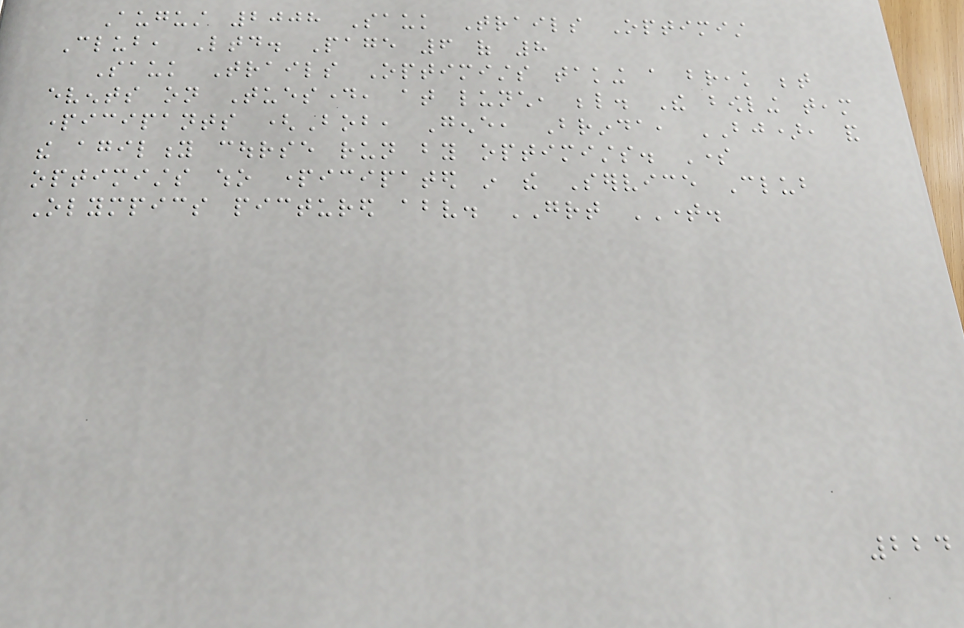August 2008 Sauk Trails Optimist
Club, Ltd. Page 6 of 8
Sauk Trails Optimists taking a break between
events on Tuesday, at lunch, below. The bowling team
participants (Bob, Gene, Brinda, BJ), and
the agility course run by optimists. Some
optimists who participated in the Service Club
Olympics pictured above. GREAT TIME.
224
